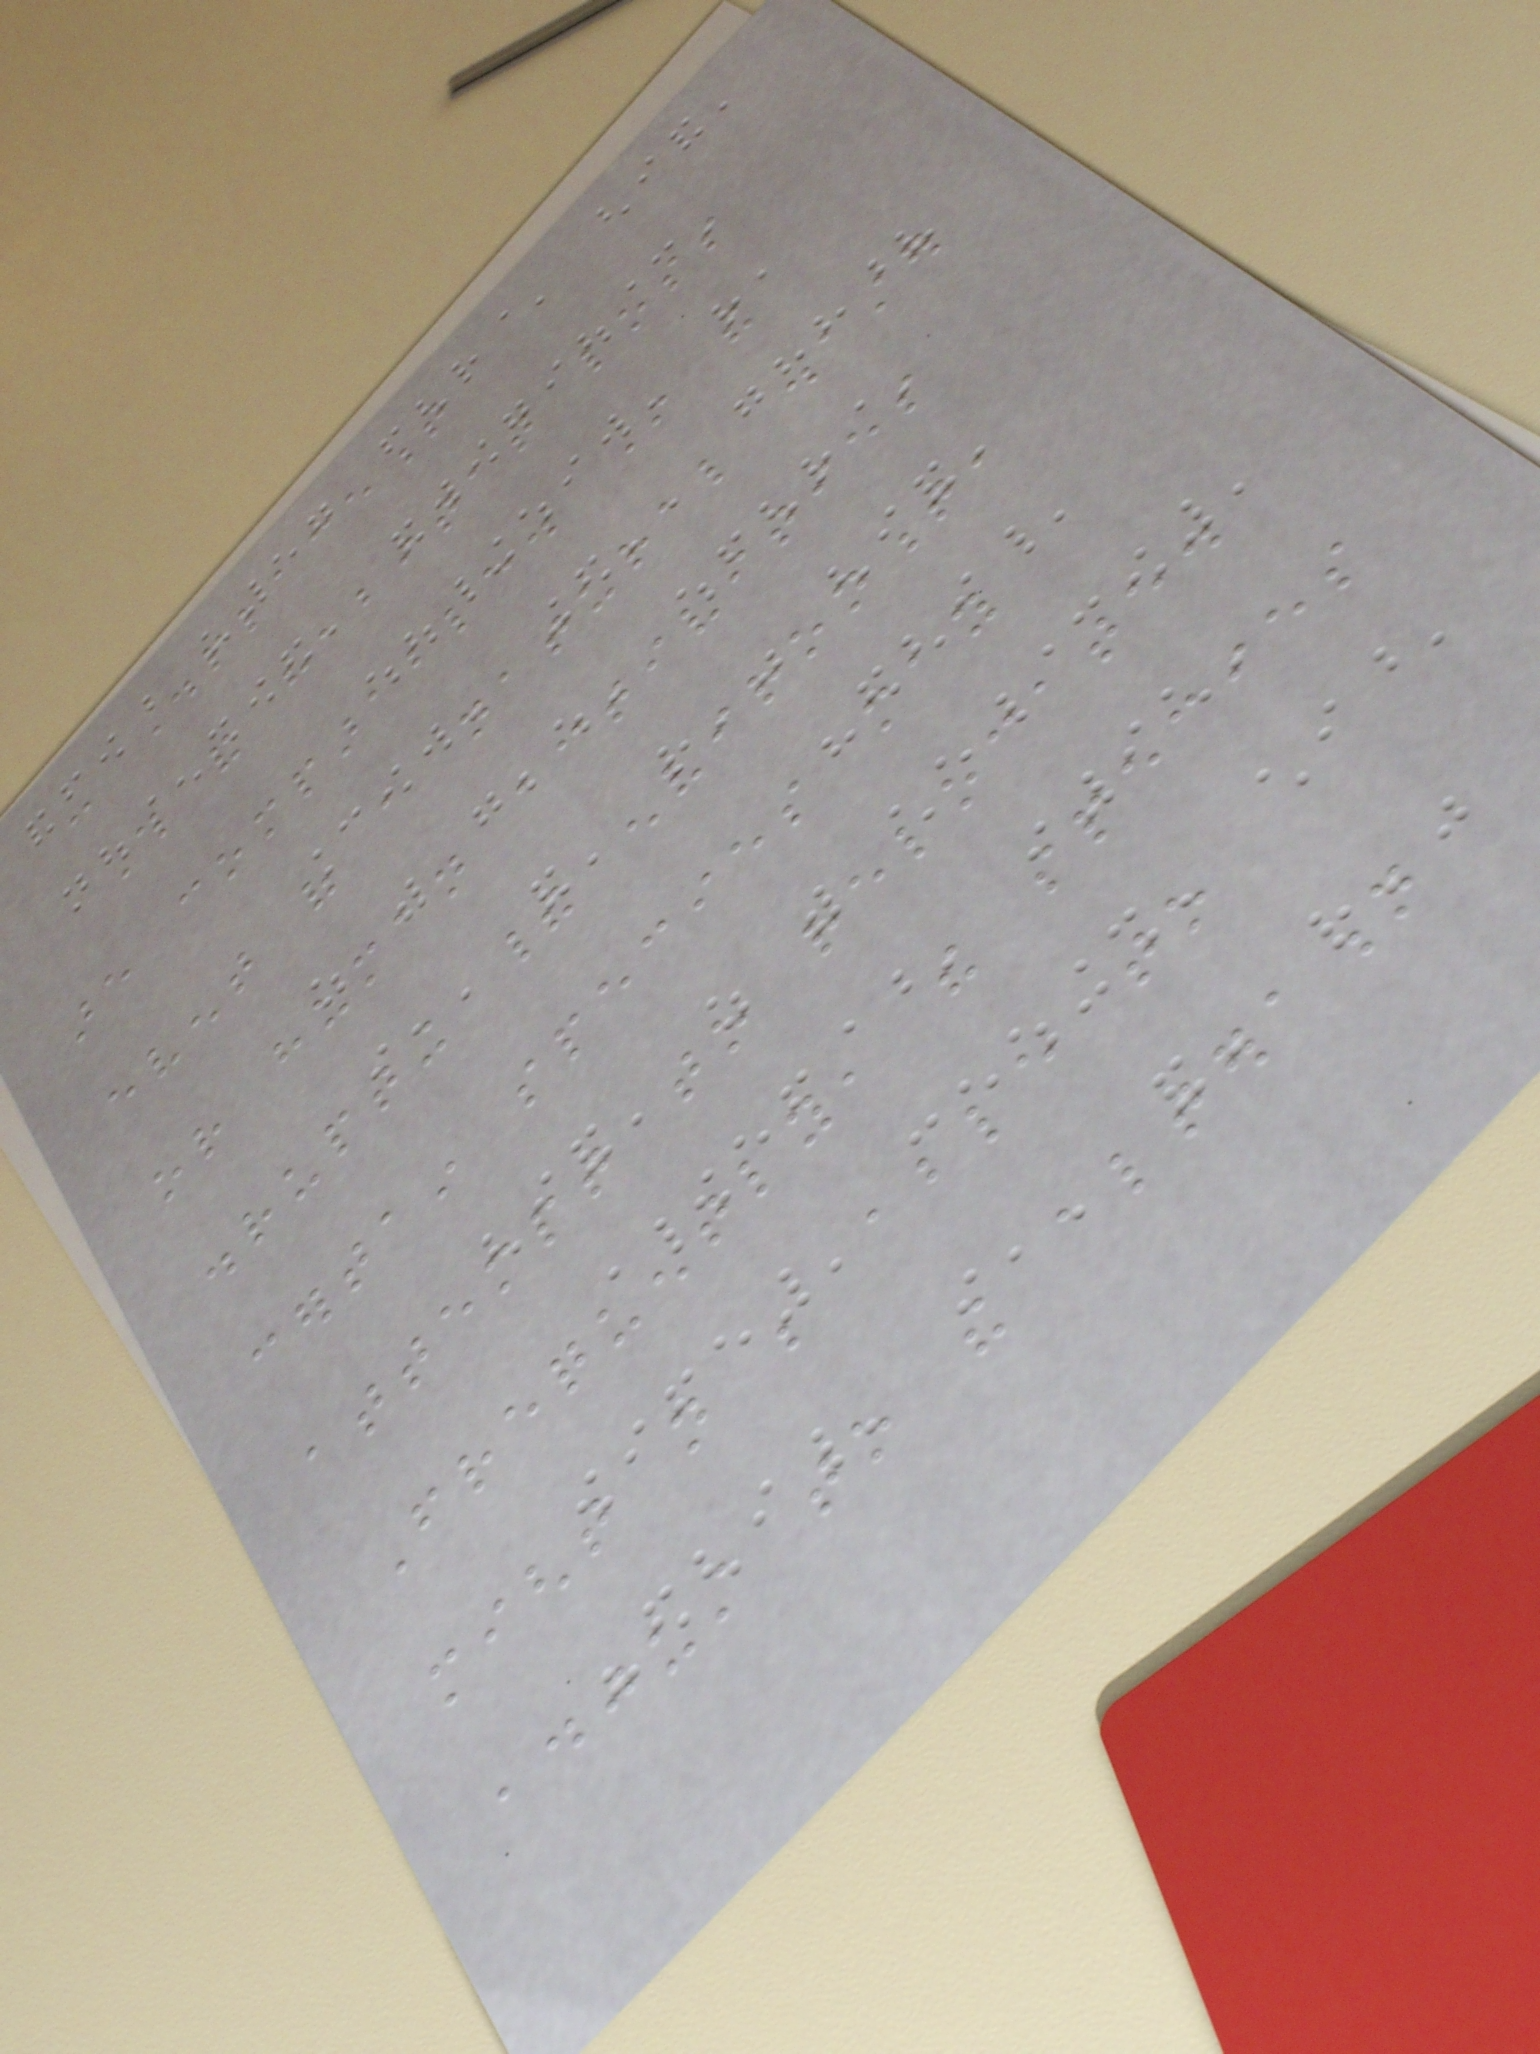- Displacement
This and habitat loss
are comparable. In the
event of a natural disaster
or human activities
disrupting their environment,
certain species may
attempt to relocate.
Frequently, the species
might not be able to
adjust to the alteration
